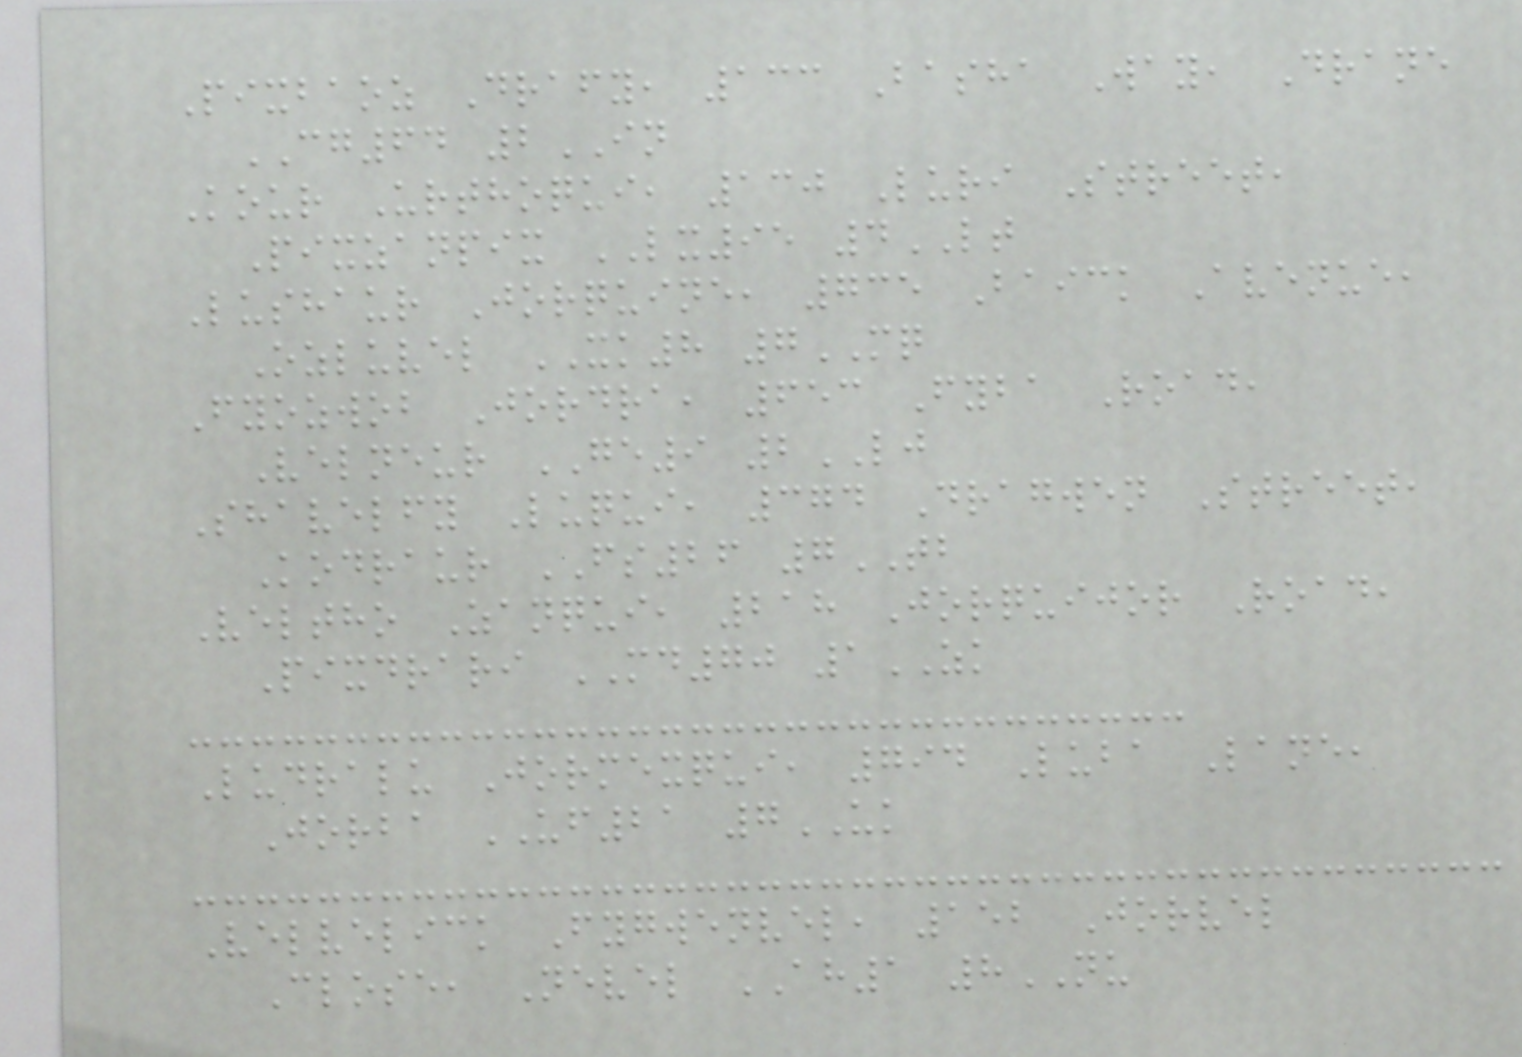Pixbaoz Drafy, 133 Basha Way, Drane
CG64 2IN
Kour Urthoqui, 130 Luri Street,
Pixzanpix LX95 4LT
Lushaur Jorquine, 735 Baick Avenue,
Ozluvel XK8 7MQ
Fyozwob Jordra, 653 Fyba Road,
Velneur GE9 2LJ
Shavelfy Luqui, 374 Dragwen Street,
Kodraur FS26 7TB
Veltho Zanqui, 218 Jorquijor Road,
Pixdrari MD70 1ZK
Ludralu Jormexqui, 794 Luba Lane,
Jorba UF21 7UK
Velvelick Fygwenvel, 152 Jorvel
Close, Nevel AH1 8NU
